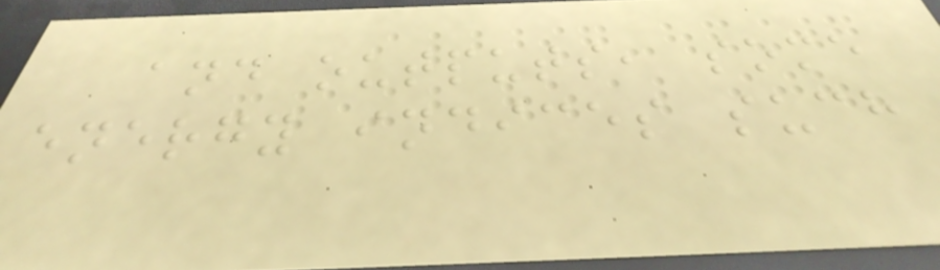and outputs, some
energy indices such
